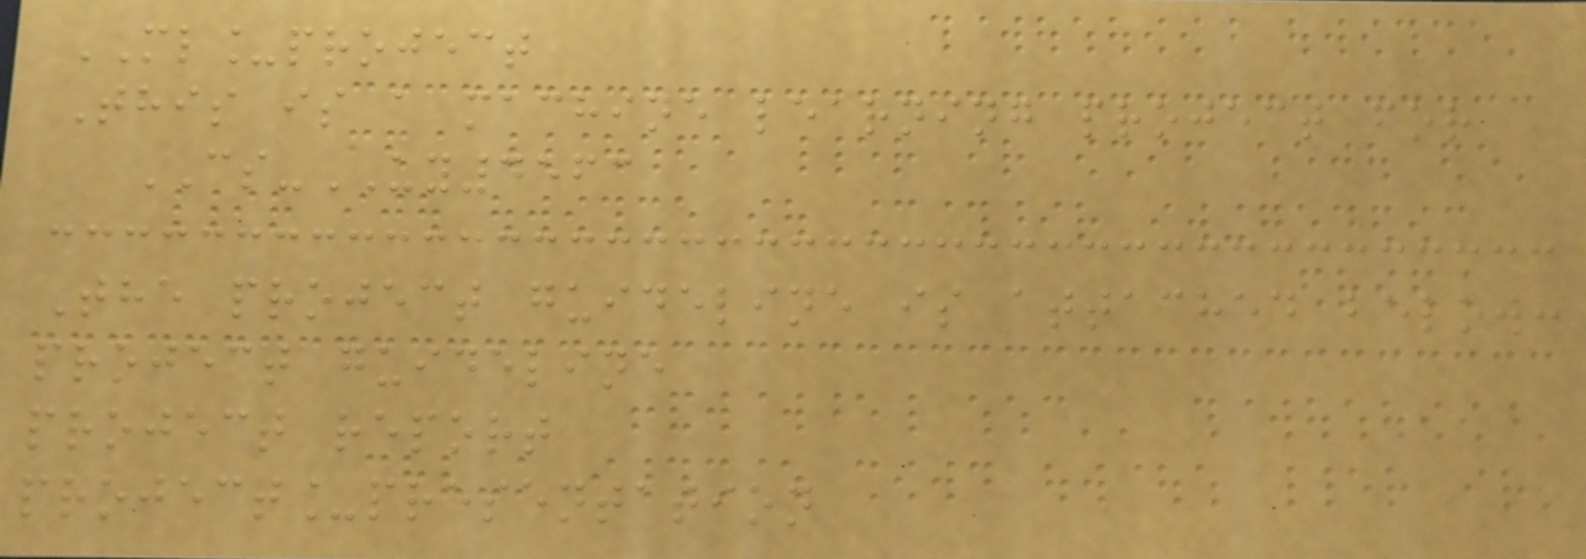ML_project
This is a machine learning project for
CS-UY4563
The project guideline is attached below:
project guideline
project report
project_presentation
